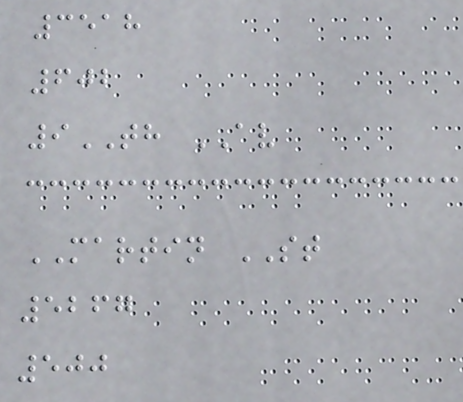3518
602
9TH AV
MARTIN ST
5267
500
